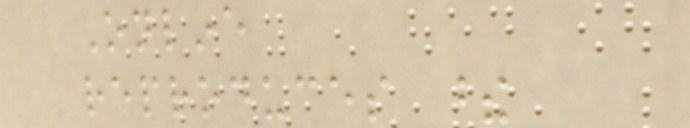Online
reproduces these
